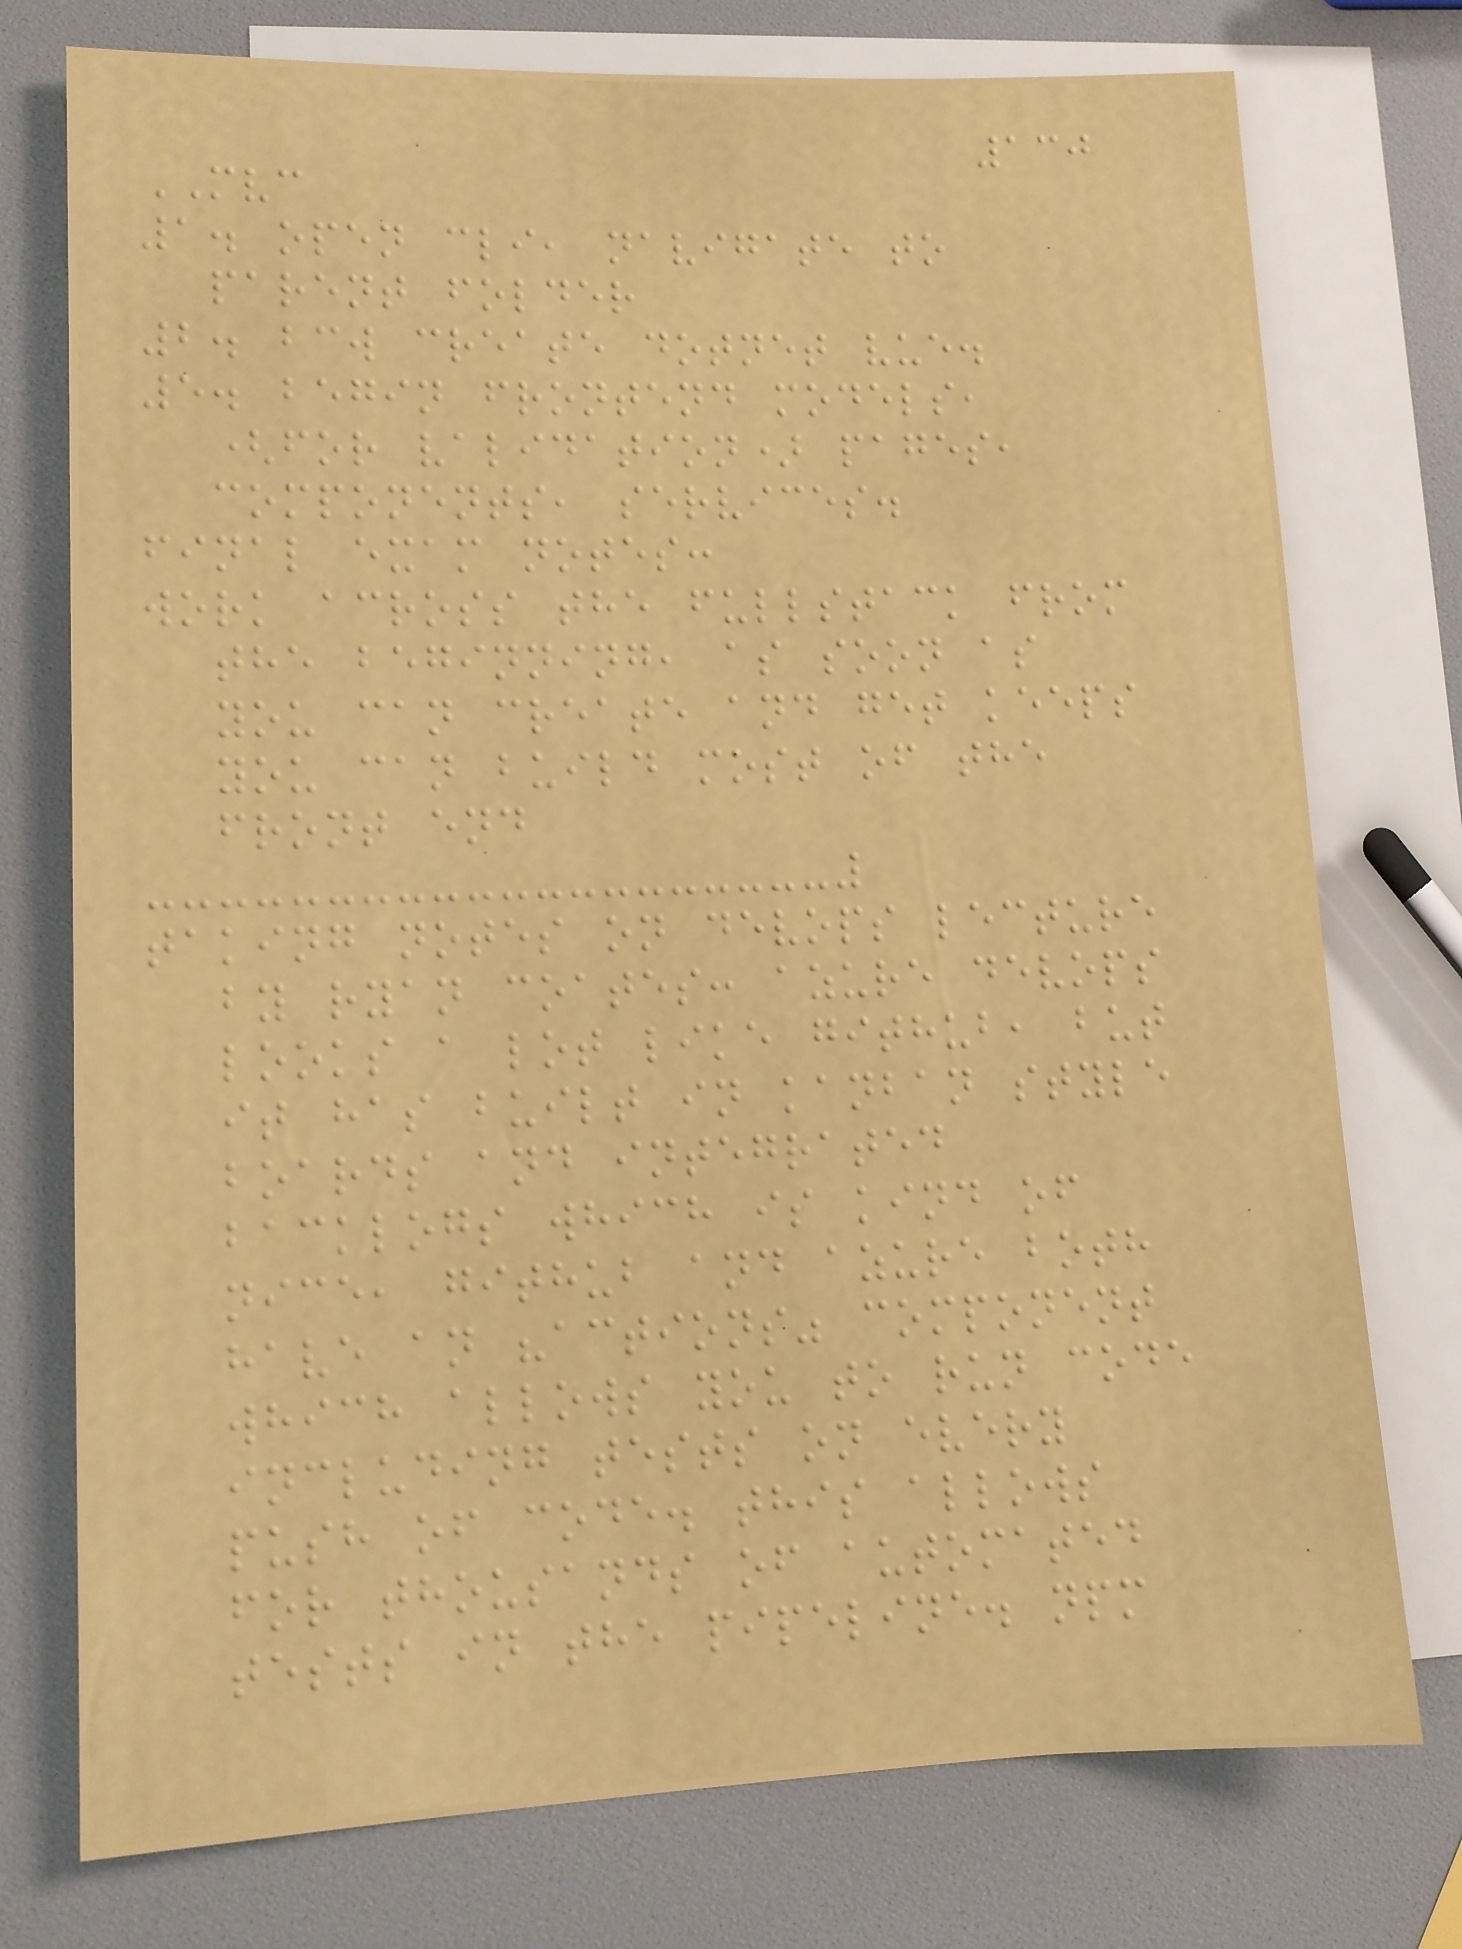130
MVC
1. open cli, navigate to
parent folder
2. bcw create dotnet vue.
5. begin frontend models,
(for validation) pages,
components, services.
final exam notes:
work across the fullstack from
the beginning, as soon as
you can create and get keeps
you can build most of the
front end
taking notes on devops lecture
by ryan coates: azure devops
looks a lot like github, but
it has built in kanban style
boards and integrated
backlogs which is kind of
nice, github and azure both
have an "actions" component
which allows you to run code
including tests on every
push of code. this allows
for thousands of automated
tests in the pipeline. npm
